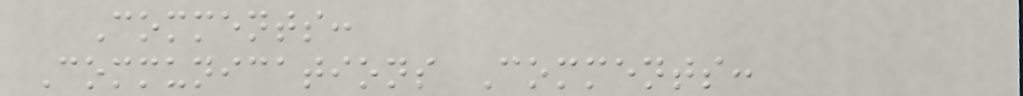Comments:
Communications Comments:
